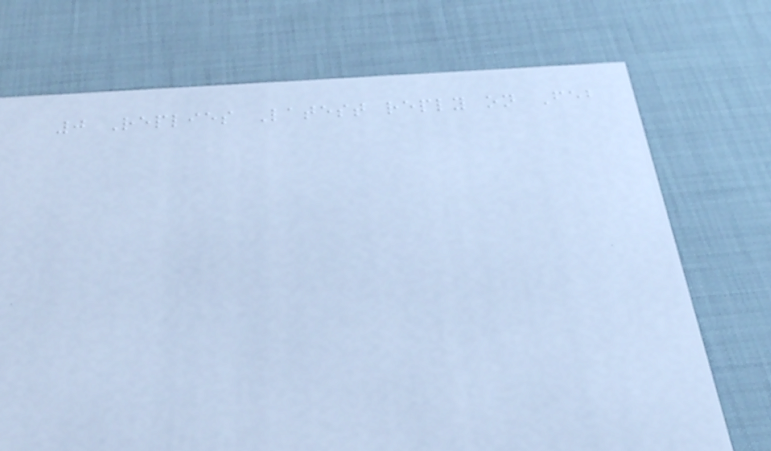0 Replies Latest reply on Feb
